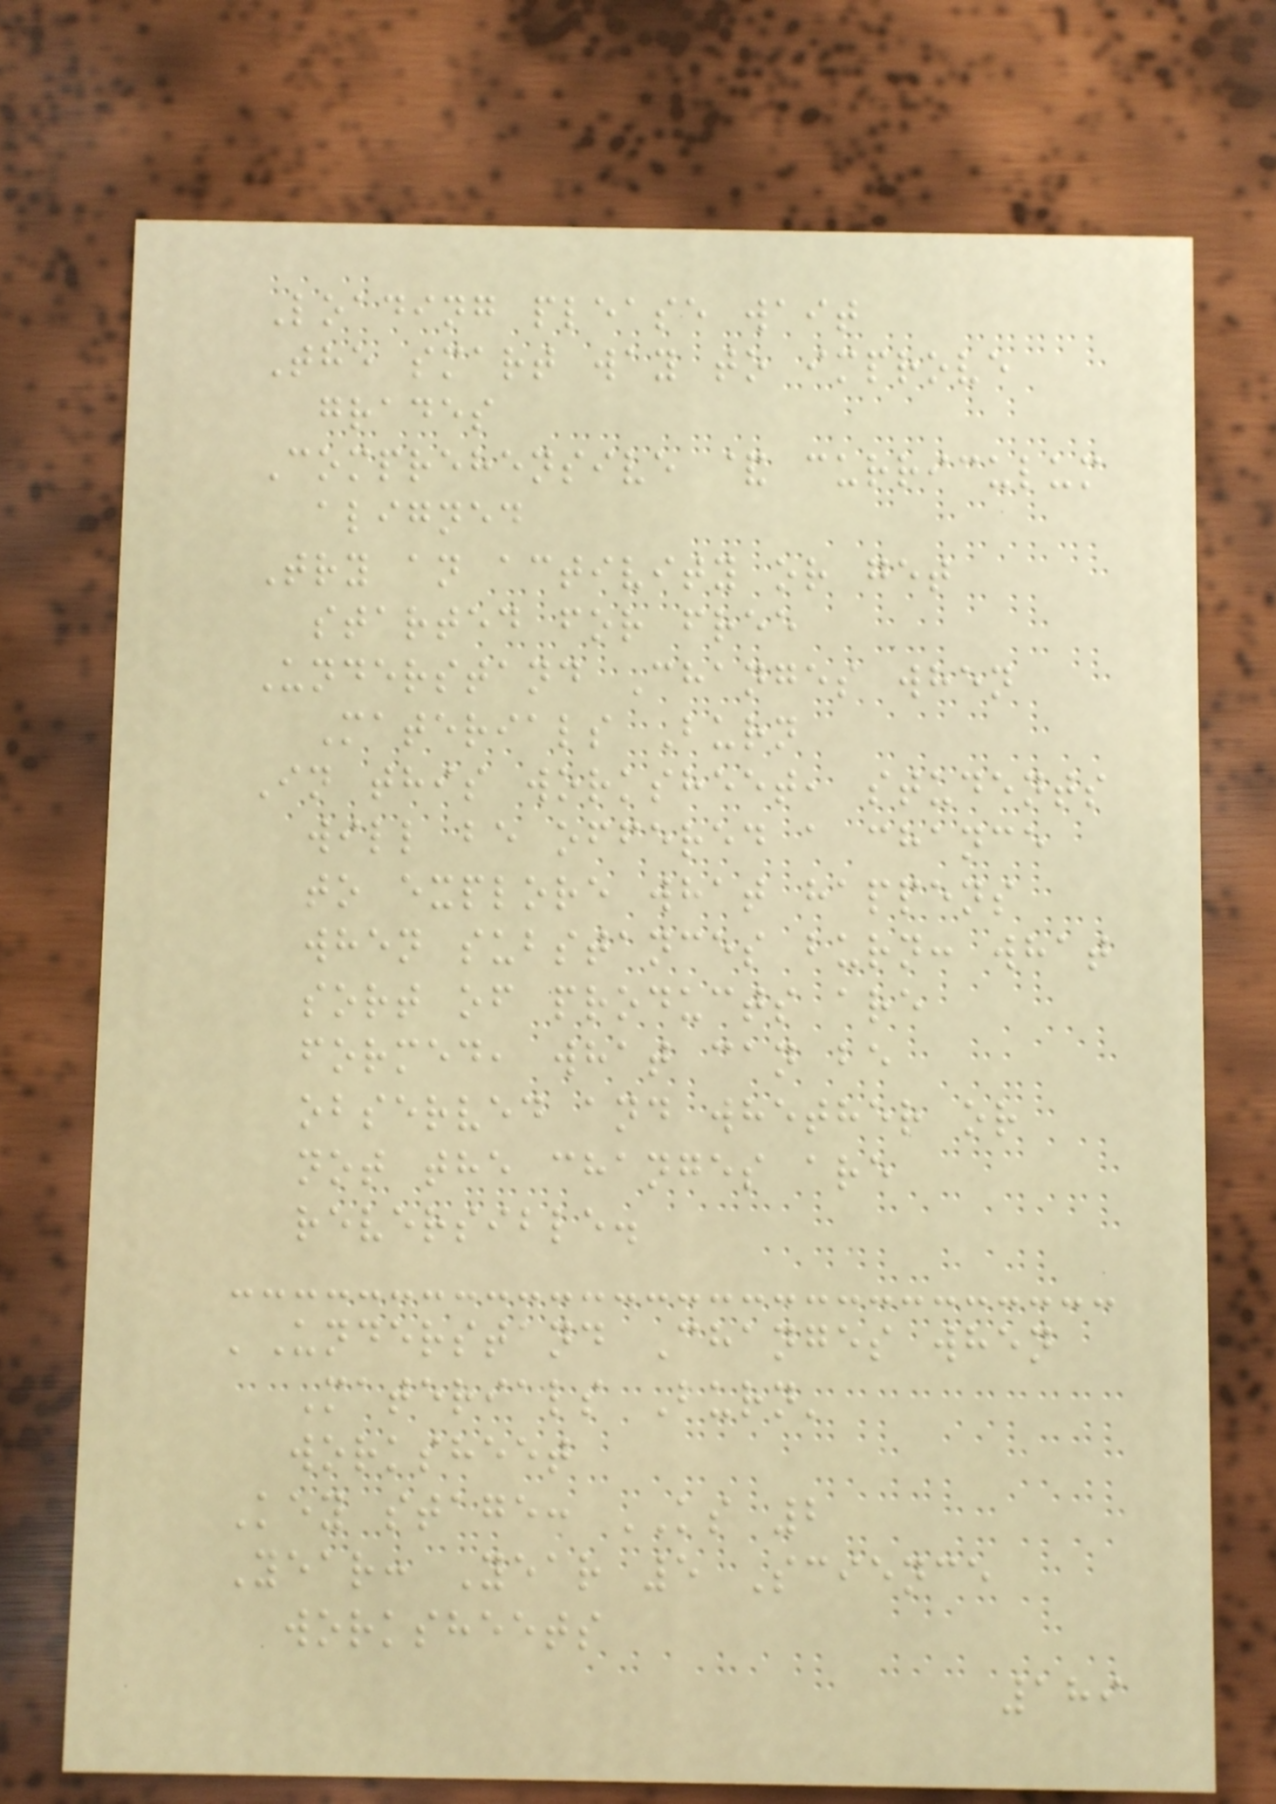Loading please wait
The smart way to improve
grades
Comprehensive & curriculum
aligned
Try an activity or get
started for free
Understand Changes when
Materials Burn
In this worksheet, students
will be offered a chance
to explore what happens
when substances burn: what
sort of products are
formed, what can be
observed and whether or
not the changes are
reversible.
'Understand Changes when
Materials Burn'
worksheet
Key stage: KS 2
Year: Year 5 Science
worksheets
189
